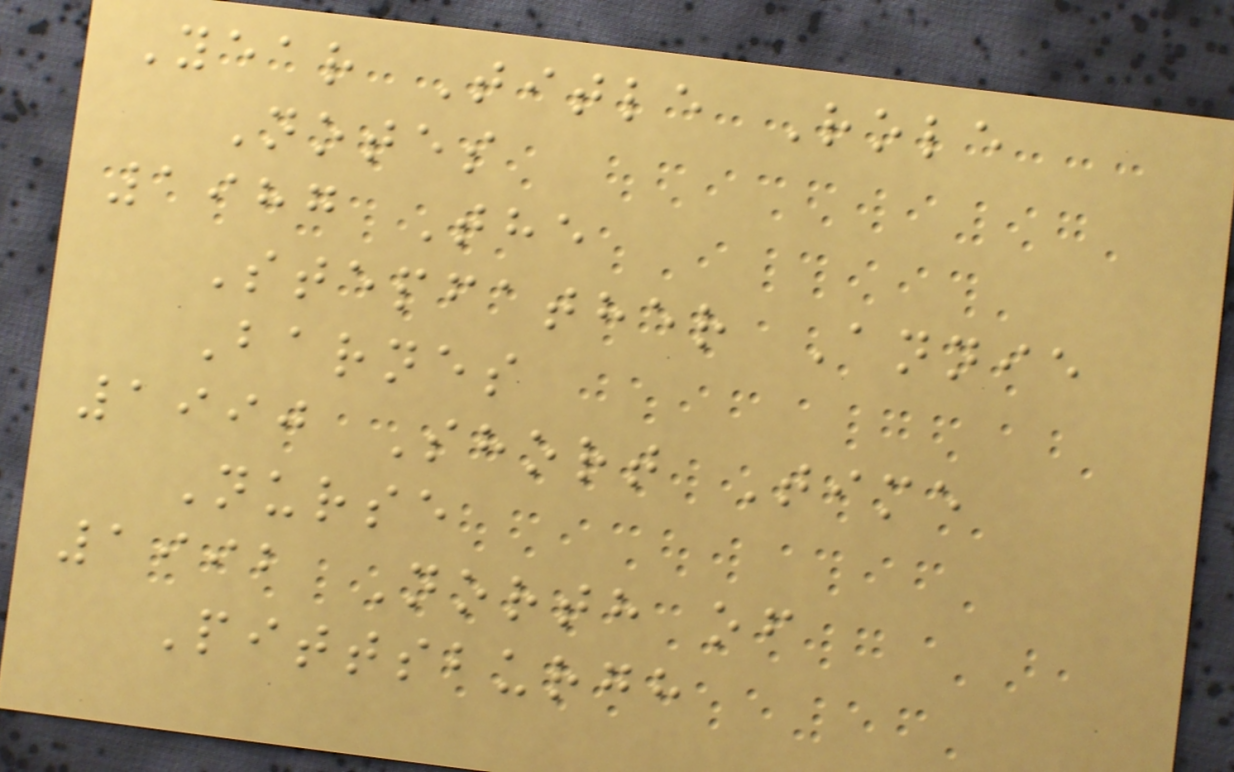Year Title Role
Notes
1987 The
Stepfather Annie
Barnes
1990 Short Time
Nurse
1992 North of
Pittsburgh
